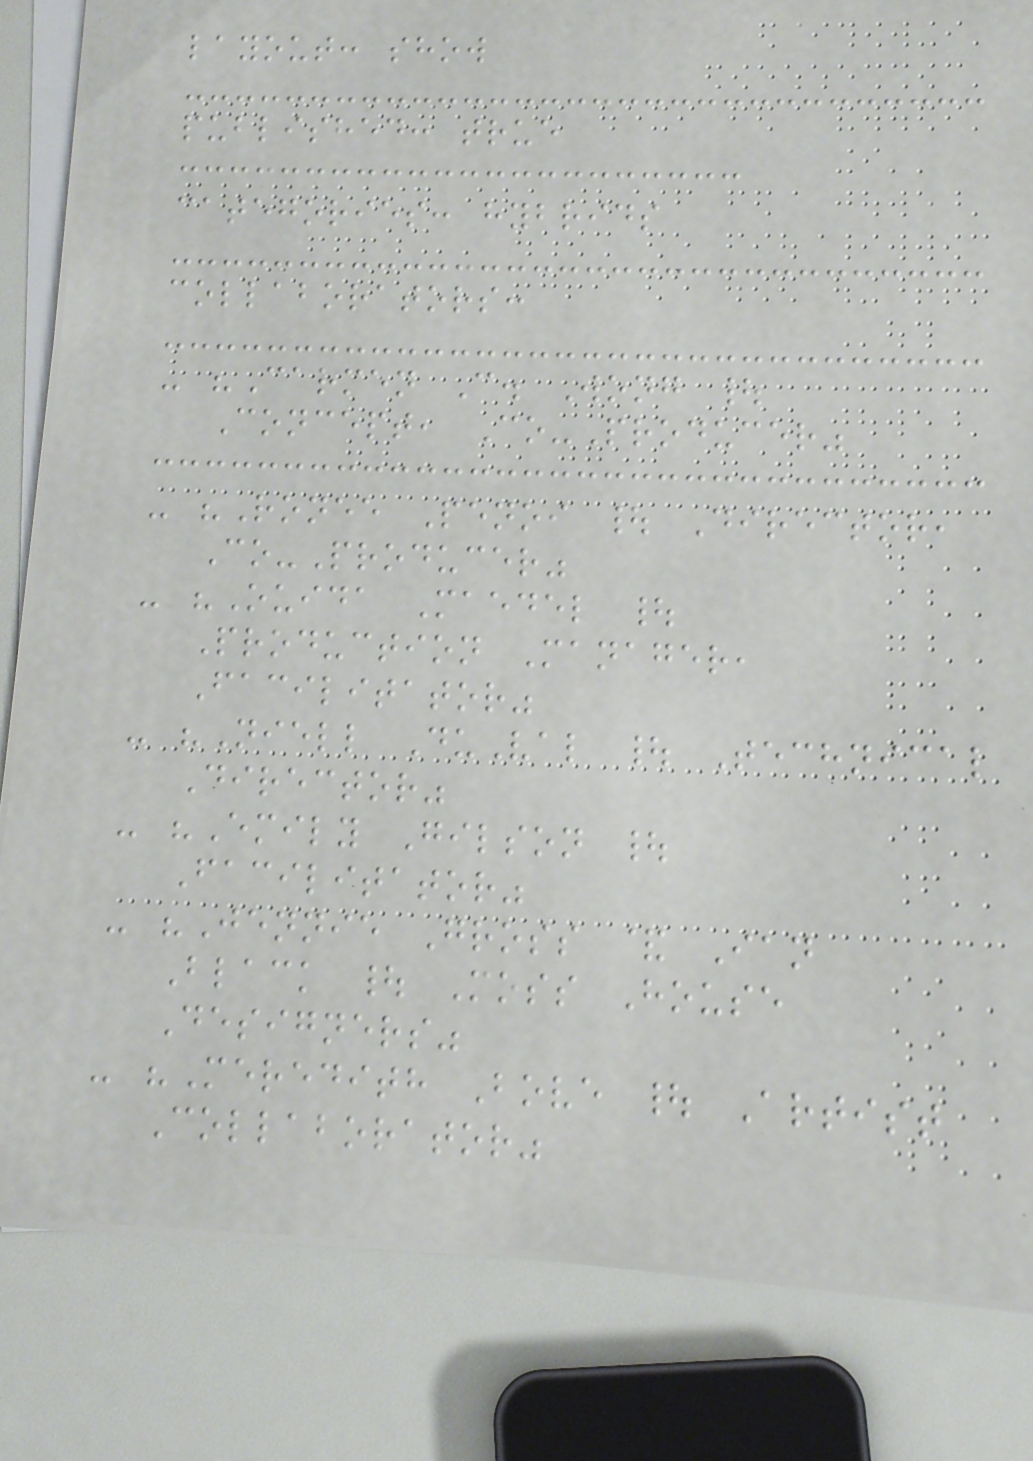layout: show
published: true
categories: hybrids
collaborators:
- "Carmen C. Wong |
Concept, Co-Producer"
- "Ronee Penoi | Director,
Co-Producer"
- "Ouida Maedel |
Production Manager,
Facilitator"
- "Niell DuVal | Technical
Director"
- "Emily Gilson |
Facilitator"
- "Jennie Gross & Ian
Black | Moss House
Designers"
- "Meredith Bove | Artist
Collaborator"
